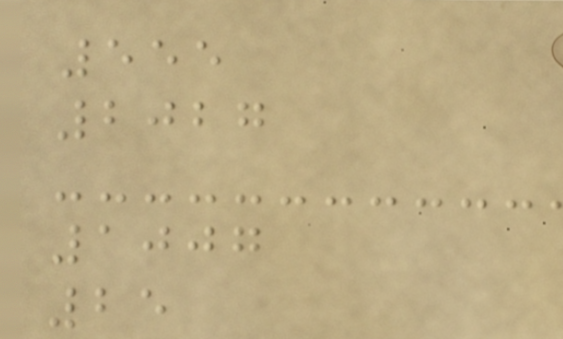555
2027
1007
25
